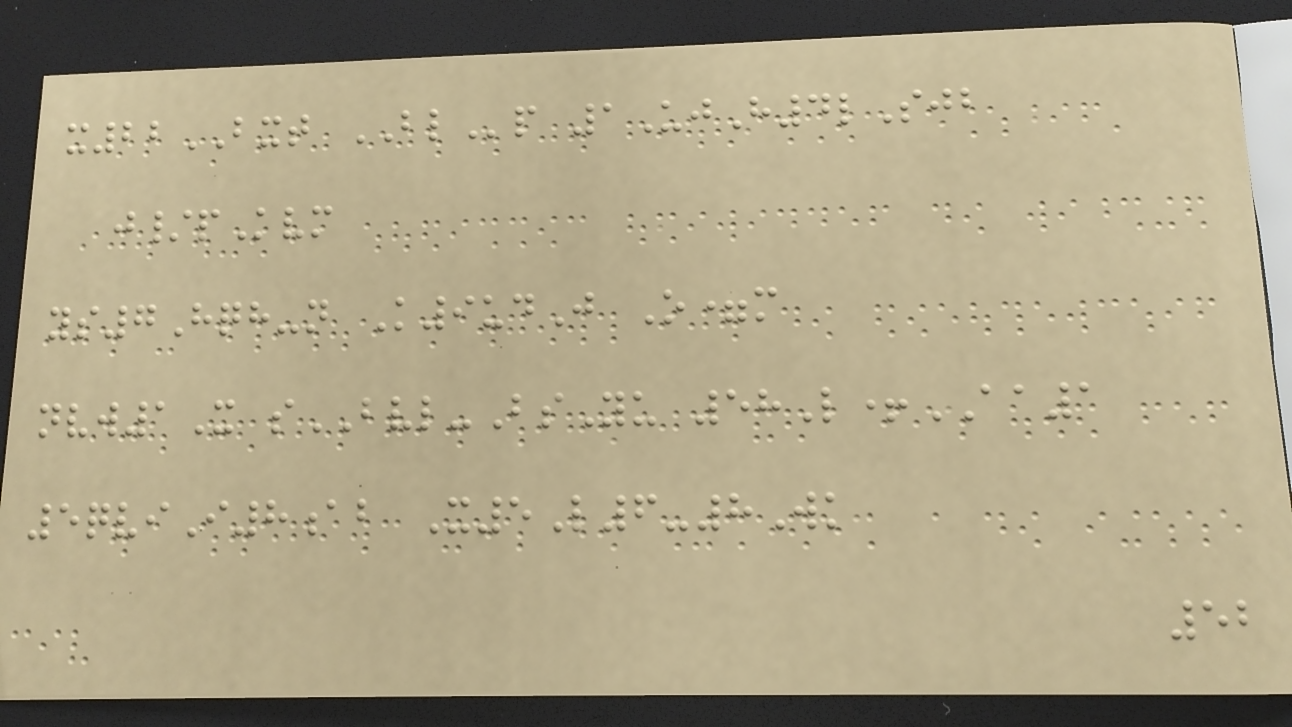x22BXT BLp 1UjH4lSjb
j/pKvm
ys7Hqh-n K9udJ O=m
nvw1X sBVL-BsYu 58L+AA1
5qviI8ab X5L6-8Wk
52
